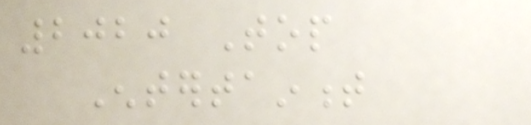2020 Top
Entertainment
